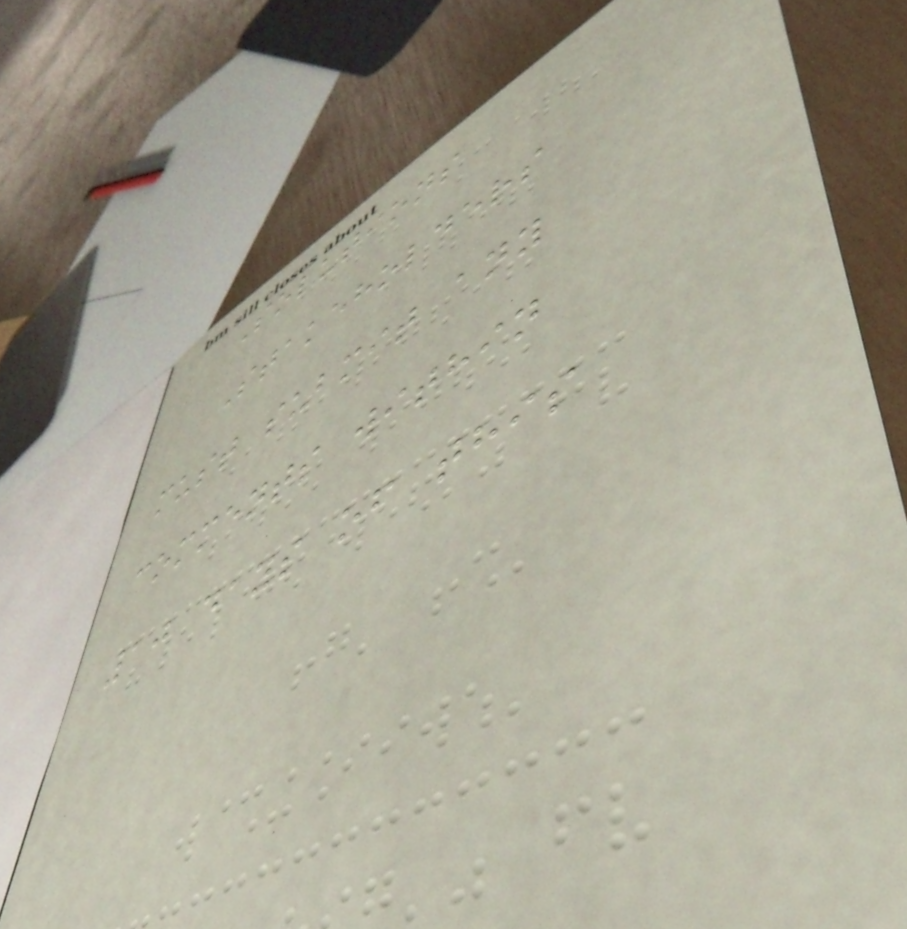Solutions
Stakeholders
must submit any
comments within
10 days of this
